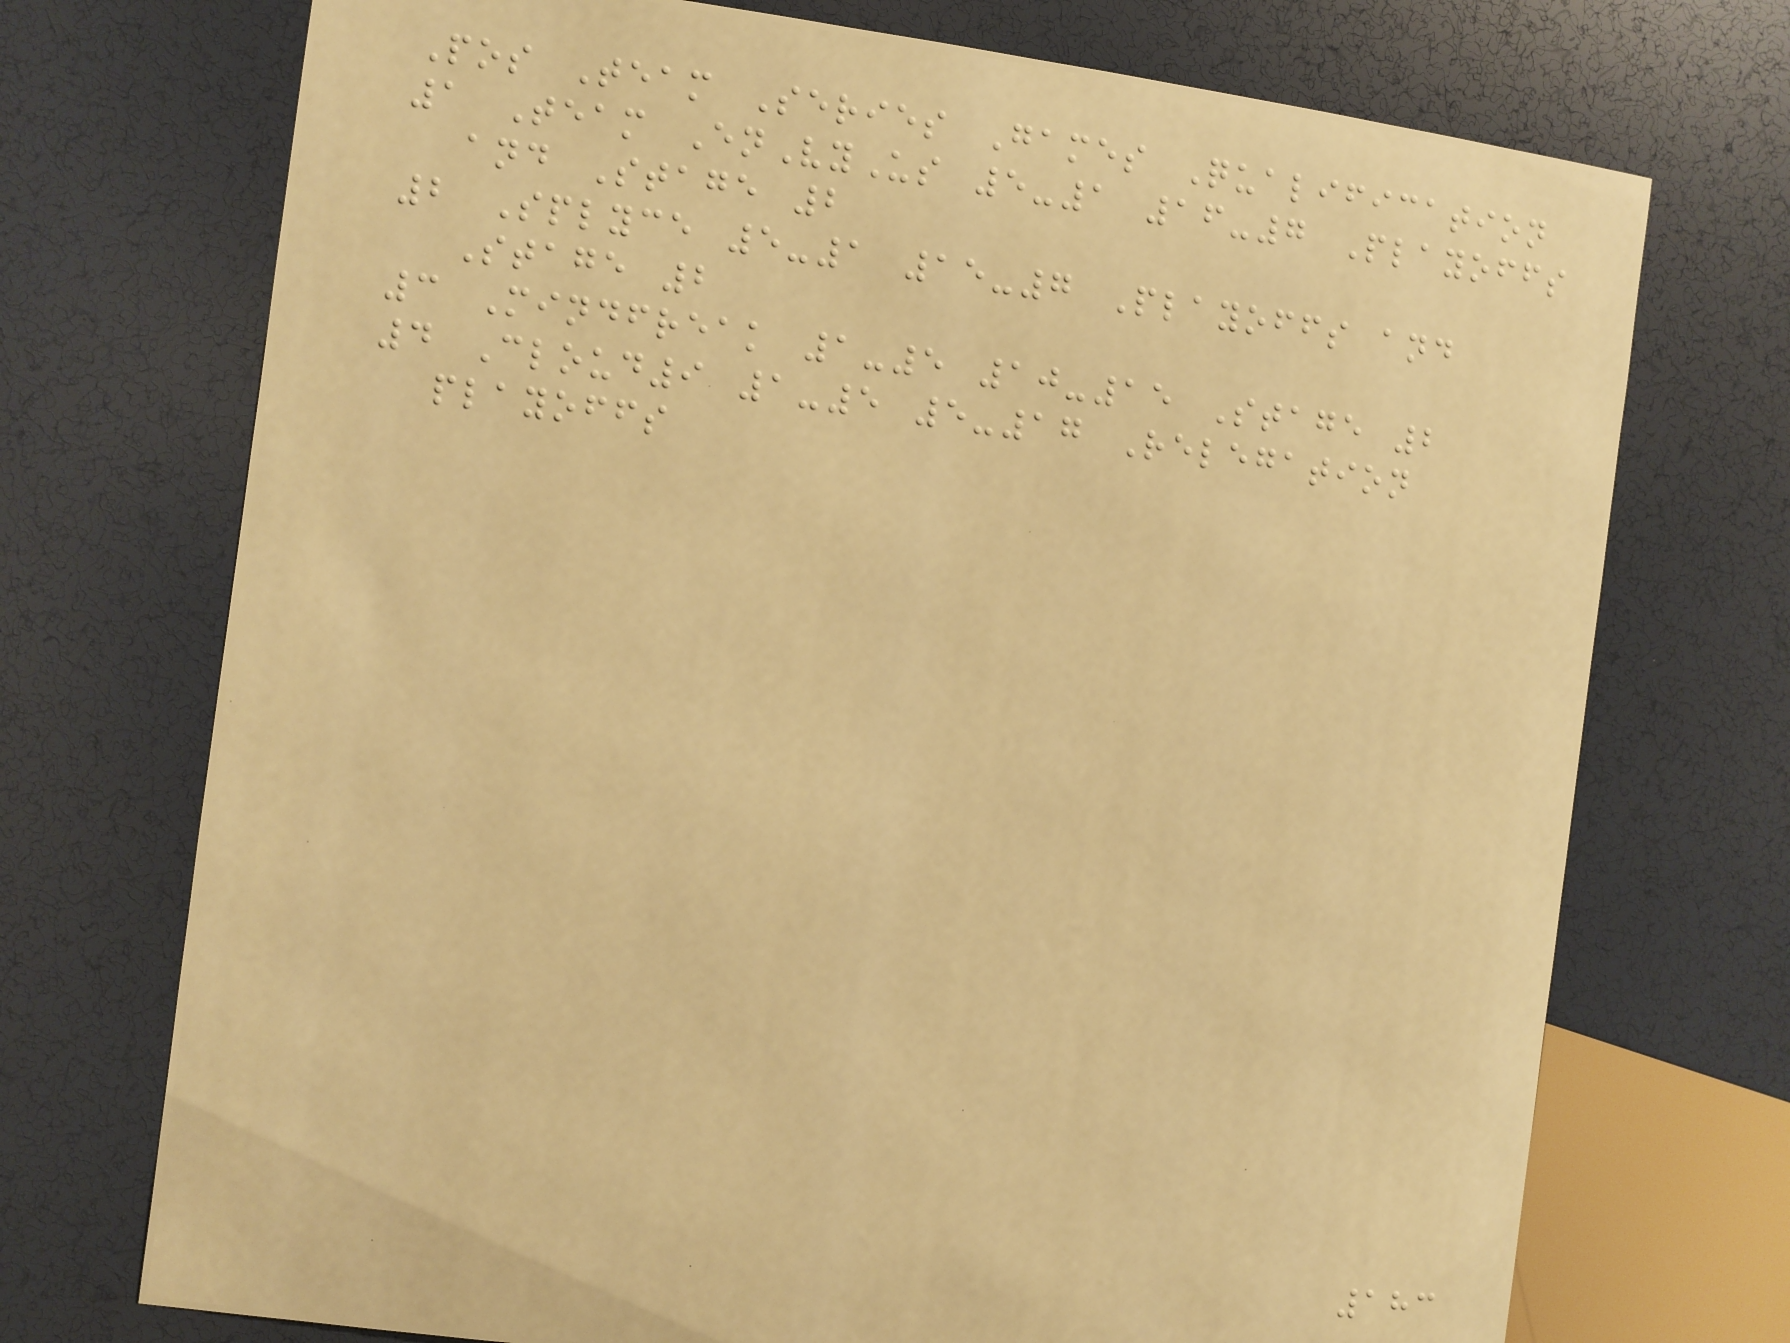Pos Team Series Games Qualification
1 Team EnVyUs 5-1 16-7 Playoffs
and Stage 2
2 Splyce 5-1 15-7 Playoffs and
Stage 2
3 Mindfreak 1-5 10-15 Stage 2
4 Cloud9 1-5 5-17 Relegation
playoffs
183
